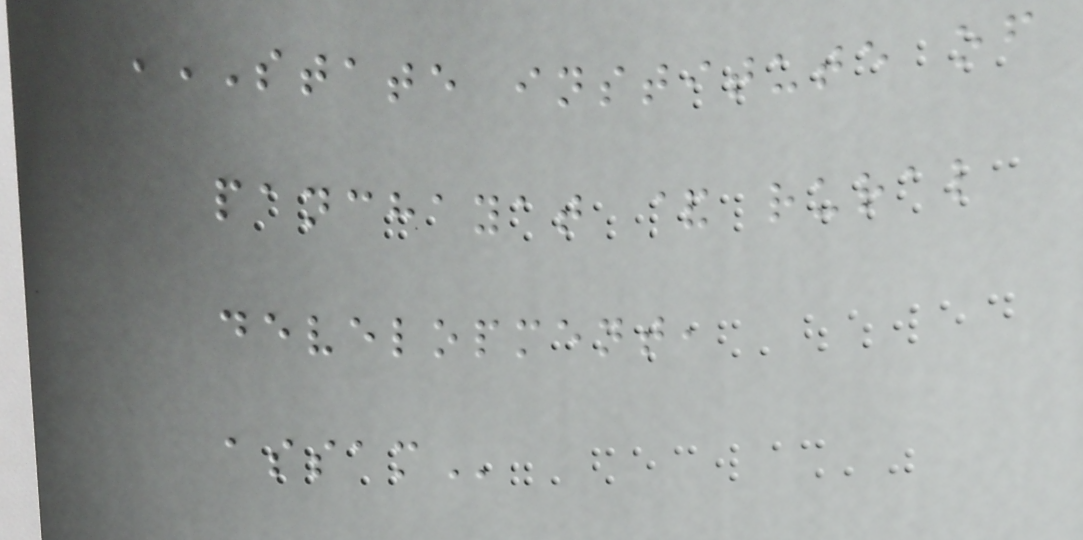STATE INSTITUTE OF
PANCHAYAT & RURAL
DEVELOPMENT,
ASSAM
